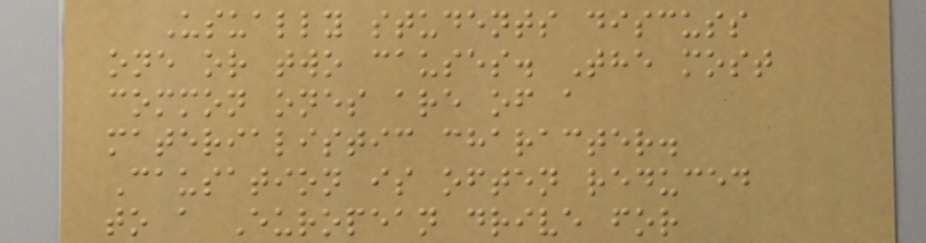Usually students discuss
one or two causes. The most
common ones are of a
materialistic character.
Causation is often reduced
to a European drive for
